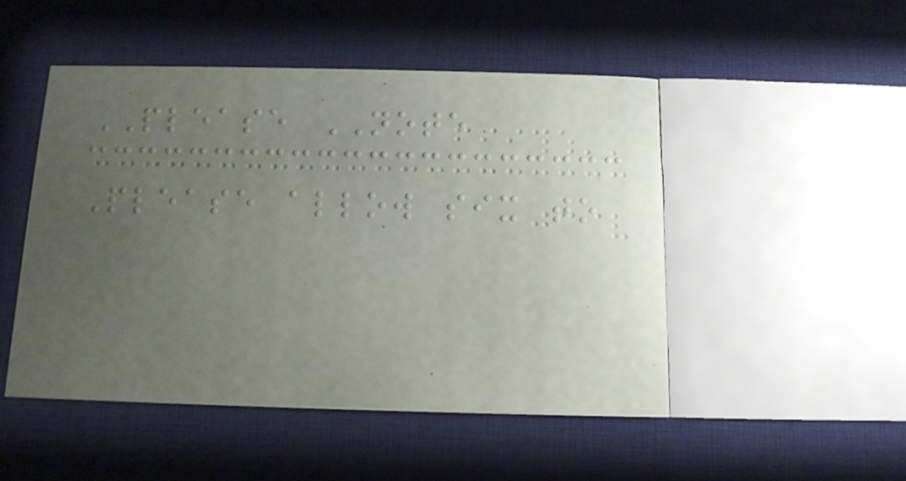PLEASE NOTE
Please allow six to
